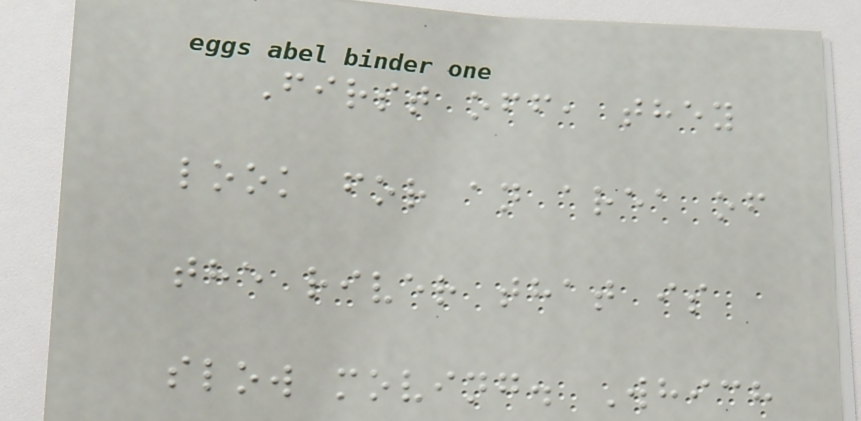First off, they
look for an area of
the river that is
slow moving. Which
